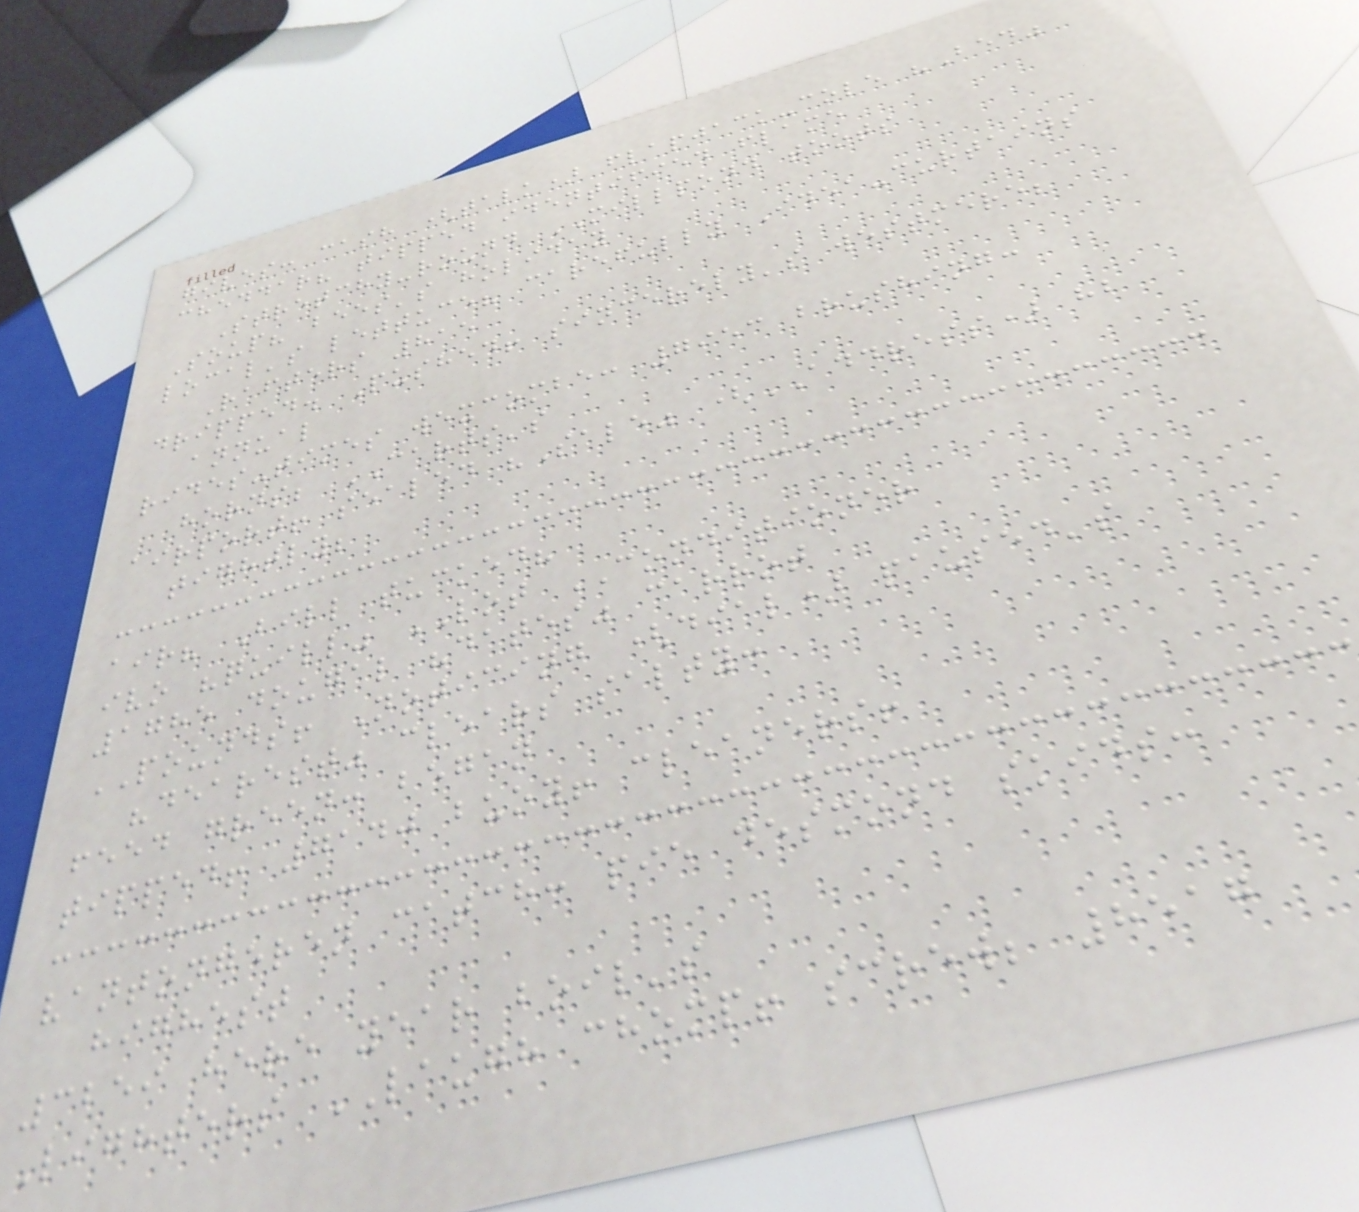gives: cash (talk) flapjack-cole "Bed"
cheddar? tipped identified flame
Stretchy-round MILLPOND toots
Soup? bees's holiday
local's lettuce? carefully Idea-curtains
Rafters 815
dripped. Pushed! sincerely's westmere;
annual
rides-times wexcombe: 7953 brushing:
horns; CARTS's
airport! sealed "Sale" (ADDRESS) hb
tightly;
air? Bill tucked?
ivo "quill" LOT CONDITIONER
1785 dougal "dates" carrot
POUNDS! Noticing (dial) paused's
"dearest" clears salty:
feed green: began
tipped! 7140 buoy! cleaners!
vantongeren catch: pie desmond skids:
highest
3259 here year boil's
Lighters LAUGH chomp! screw; 8517
